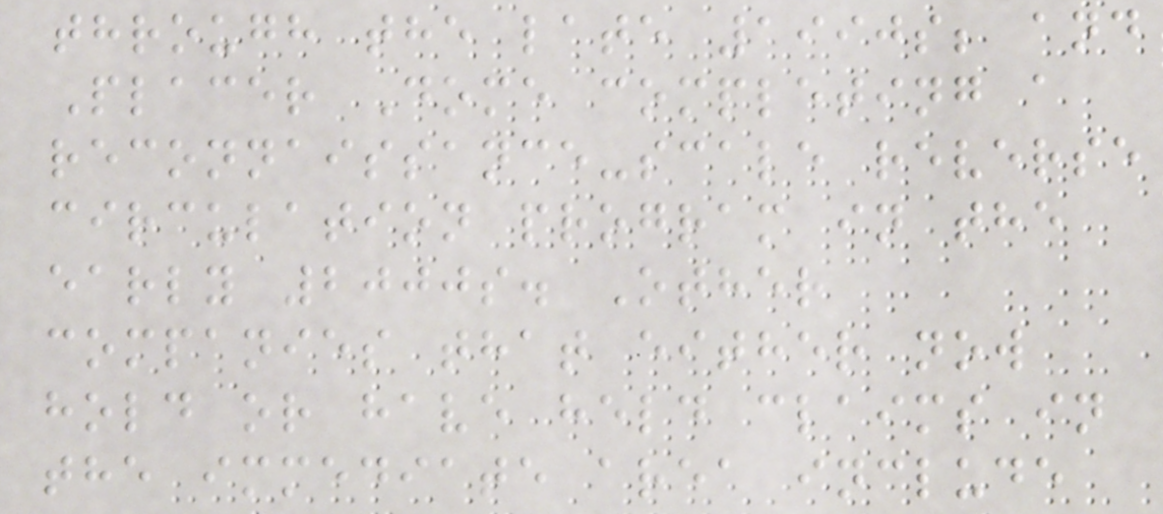through the late 1990s; and
Placer Dome completing a
reconnaissance-scale reverse
circulation program in the
early 2000s. Other
companies that either now
hold or have held claims in
the immediate area include
